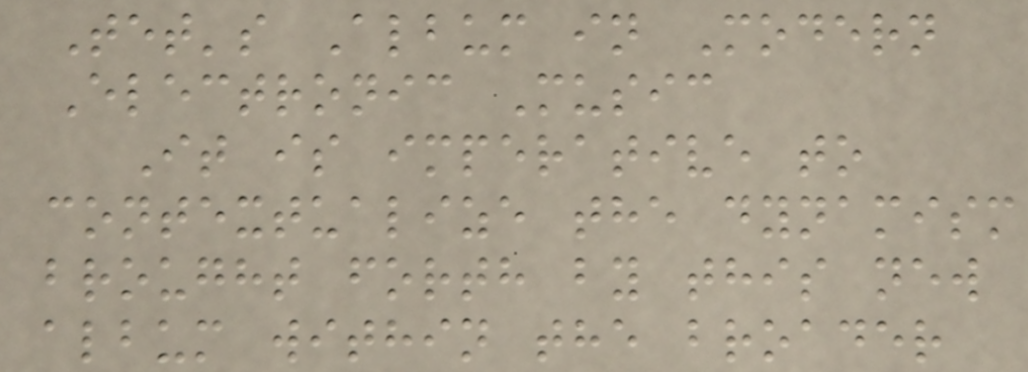Tet's Album in Modern
Electronic Music
It is imperative to
contextualize the dynamism
brought forth by this new
album within the broader
